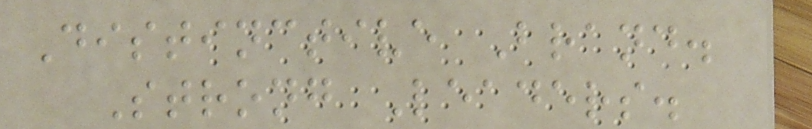Distinctive Brand.
Strong Leaders.
